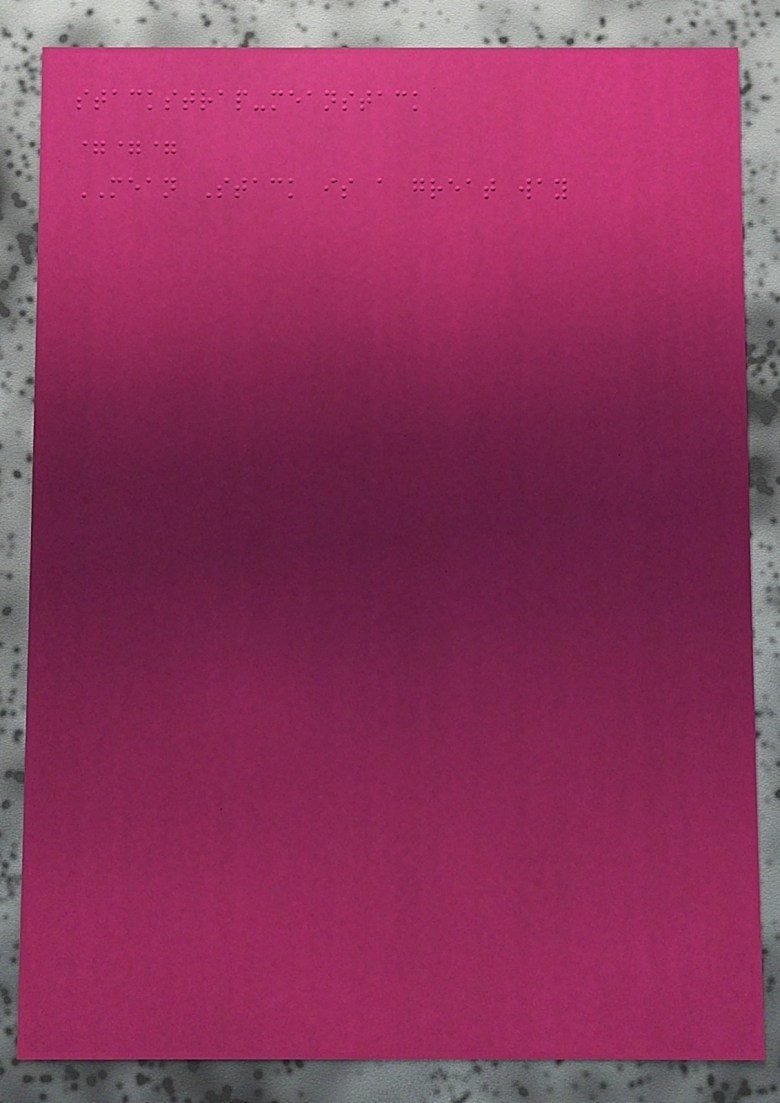stackstrap-meanstack
===
MEAN Stack is a great way
